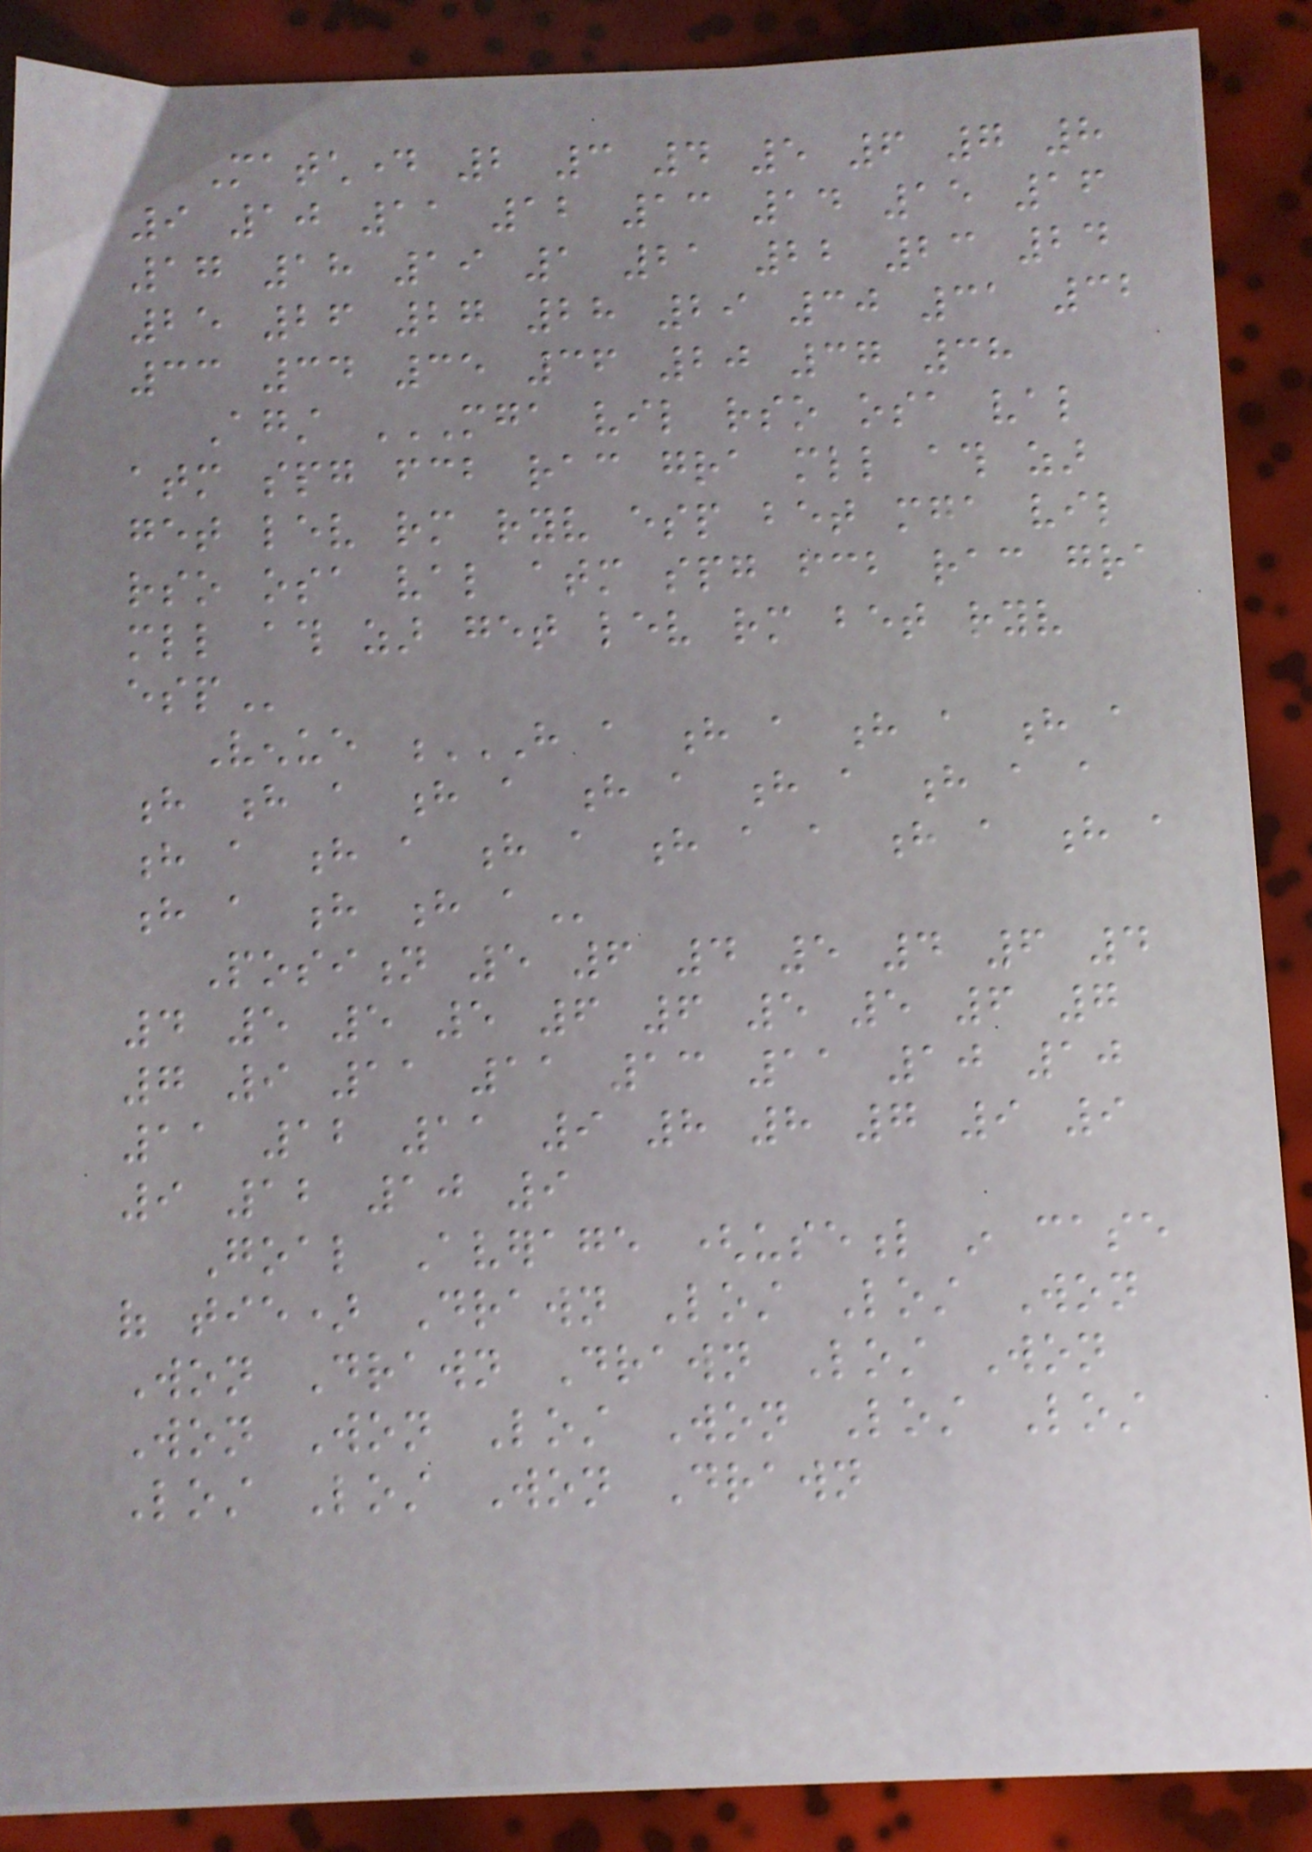Matchday 2 3 4 5 6 7 8
9 10 11 12 13 14 15 16
17 18 19 1 21 22 23 24
25 26 27 28 29 30 31 32
33 34 35 36 20 37 38
Against MGA VIL RSO OSA VAL
ATM SPG FCB RAC GRA MLL ATH ZAR
GET LEV RM RYV ESP BET MGA VIL
RSO OSA VAL ATM SPG FCB RAC GRA
MLL ATH ZAR GET LEV RM BET RYV
ESP
Venue H A H A H A H A
H H A H A H A H A H A A
H A H A H A H A A H A H A
H A H H A
Position 5 6 4 5 4 6 4
4 5 5 5 6 6 5 5 6 7
7 9 11 11 13 11 10 10
11 12 11 9 8 8 7 9 9
9 12 10 9
Goal Average (useful in case
of tie) Drawn Lost Lost Won
Won Drawn Drawn Lost Won
Won Won Lost Won Lost Lost
Lost Lost Won Drawn
